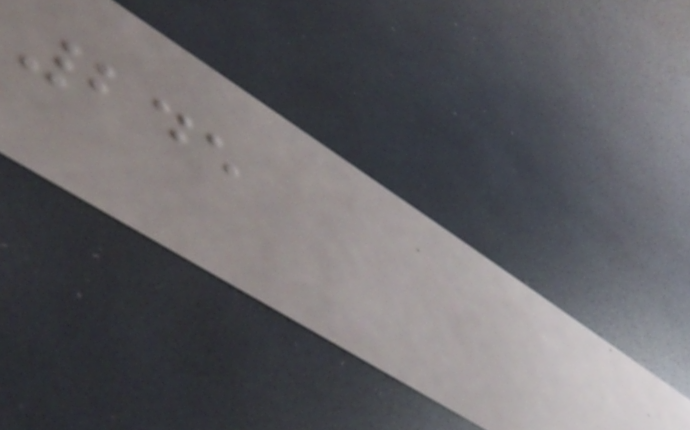245
